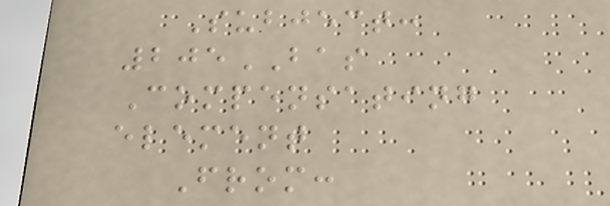Subject:
205BAS
Compensating
element
From:
